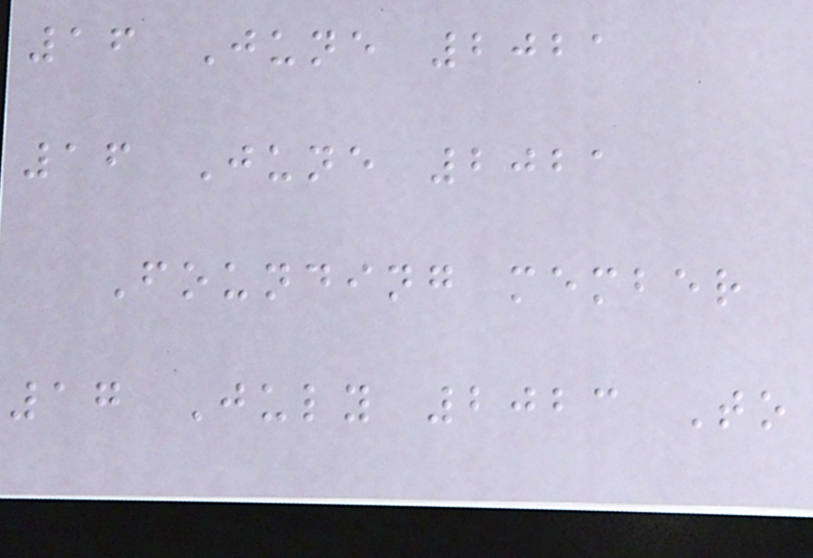16 June 2021
16 June 2021
Founding member
17 July 2023 To
